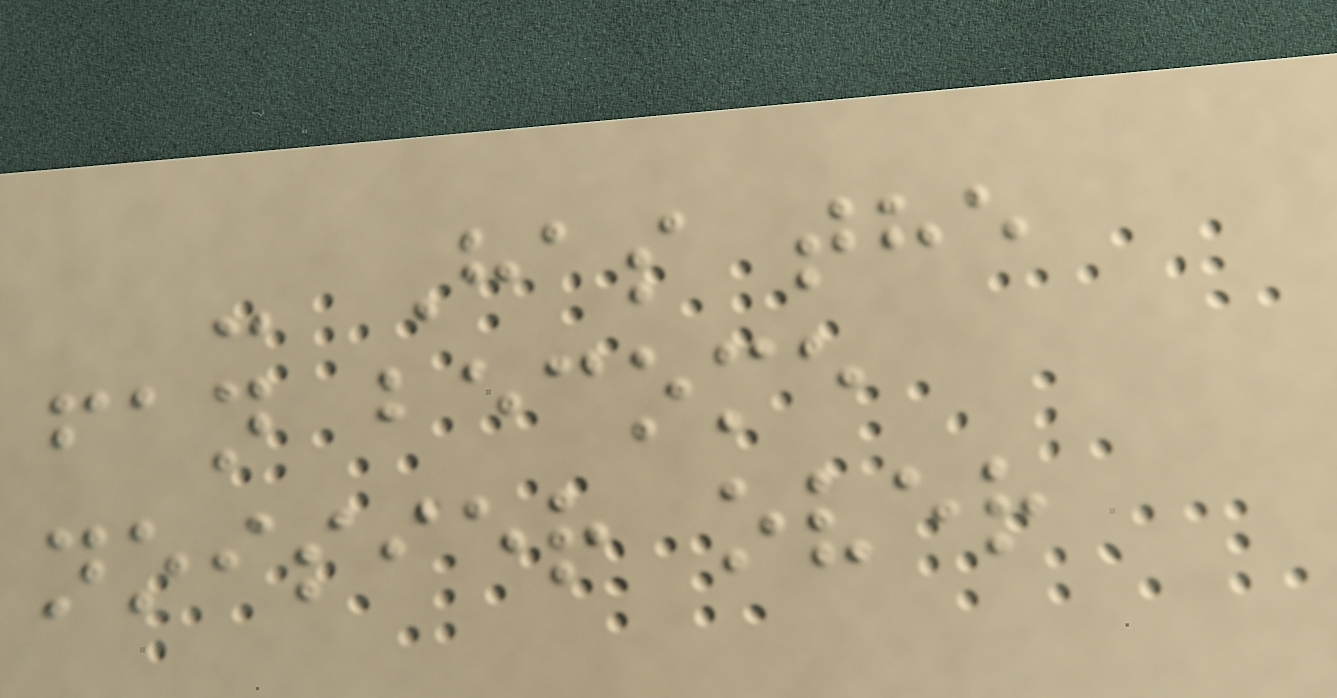- Has the
fan become
noisier over
